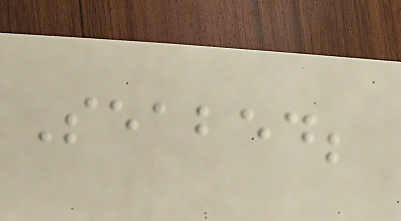Seabed;
